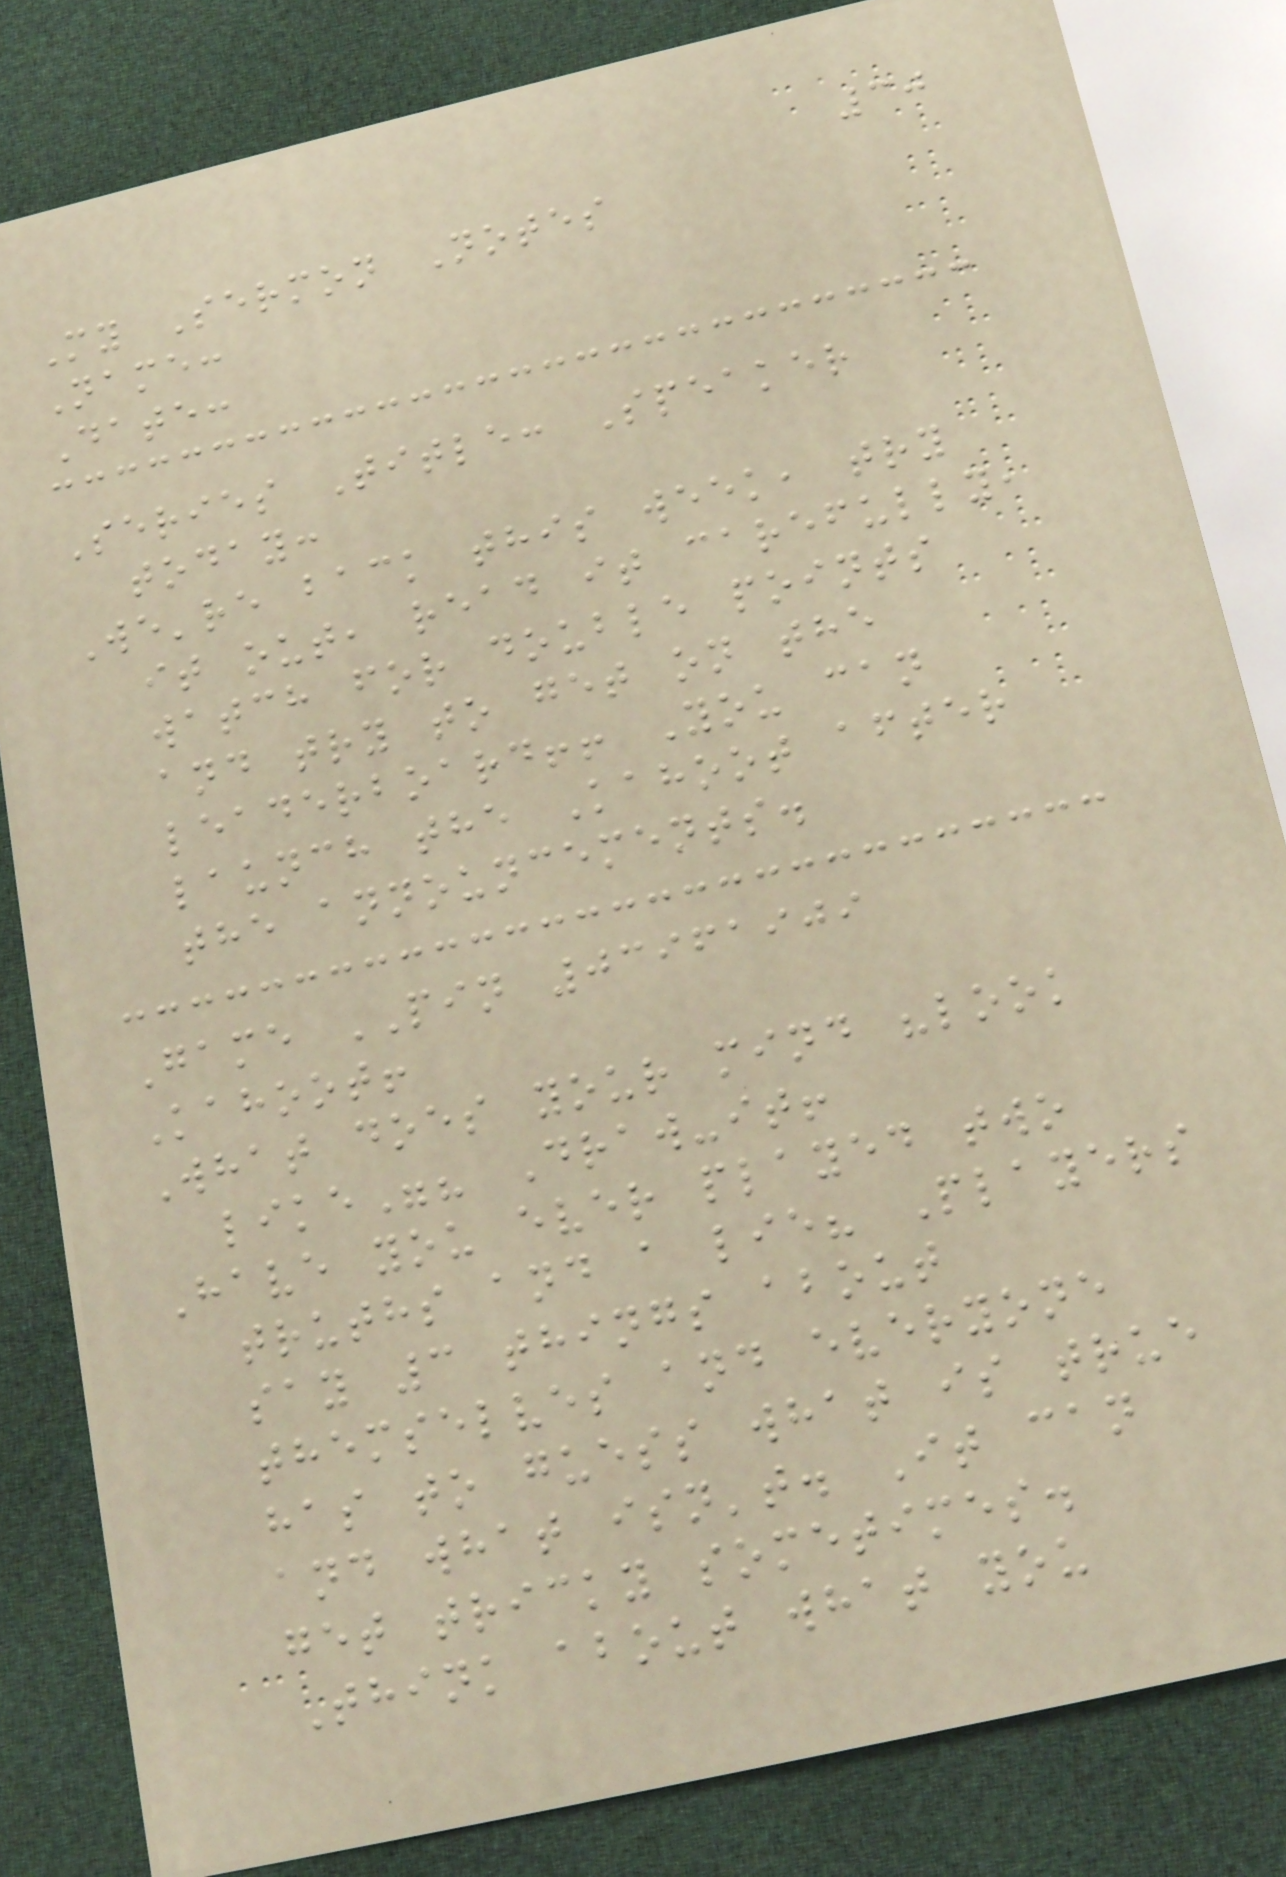30
My Sermon Notes
Name:
Date:
Series Title: Speaker
today:
We're back this week, try
it out, read it carefully,
watch for double points
and try to get on the
leaderboard!! You can
launch the Kahoot after
the announcements.
Game PIN 03961909
Kahoot!
What does your mind "look
like"? Draw-it!
Have you ever played two
truths and a lie? Players
say 3 things about
themselves and everyone
has to guess what is true
and what isn't. It can
get tricky sometimes.
Think about what you
